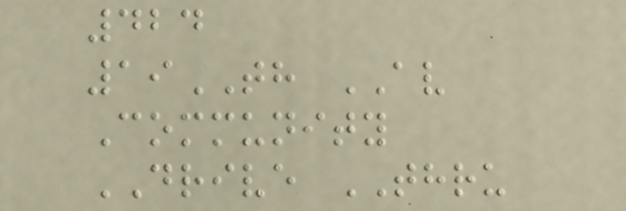424
19TH AV
Community
DRIVE THRU
